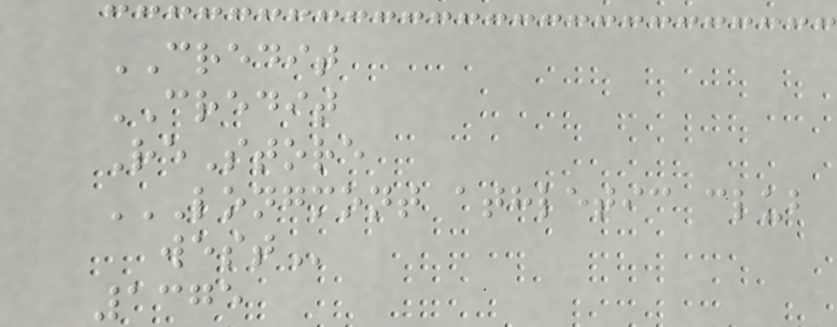CREDIT
CREDIT
ReStore
LONGMONT ATHLETIC CLUB
WEST
1375
